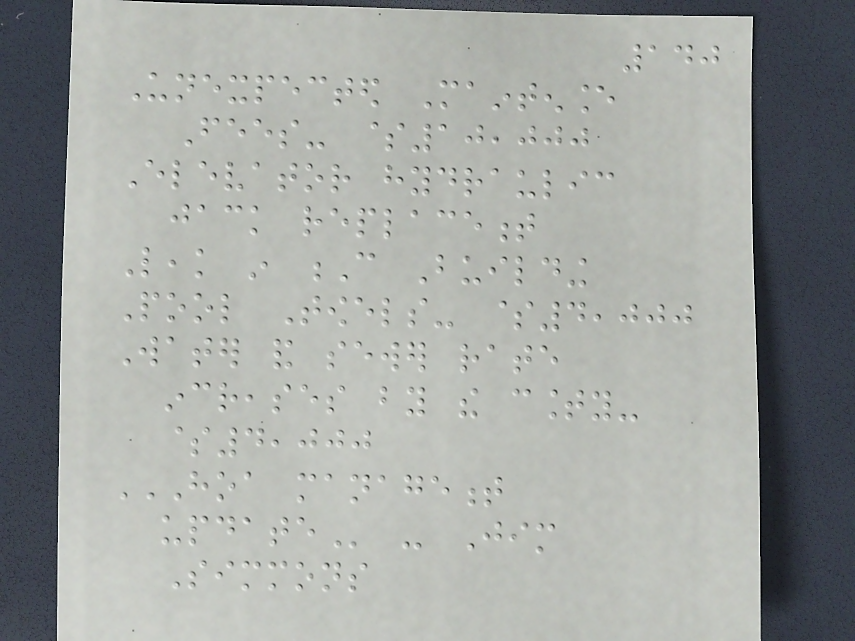140
Unexpected Maintenance
Fees- $10,000
Elevator hydraulic
jack replacement
Leak in C Building
Pool Towels- $4,000
Water and sewer rate
increases by the county-
$4,000
HOA MANAGEMENT
UPDATE - Jim
Simmons
